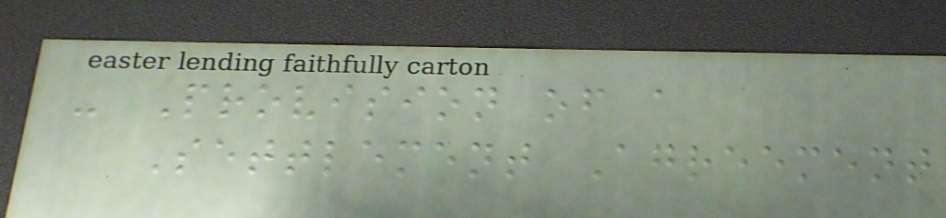- Provision of a
Settlement Agreement
